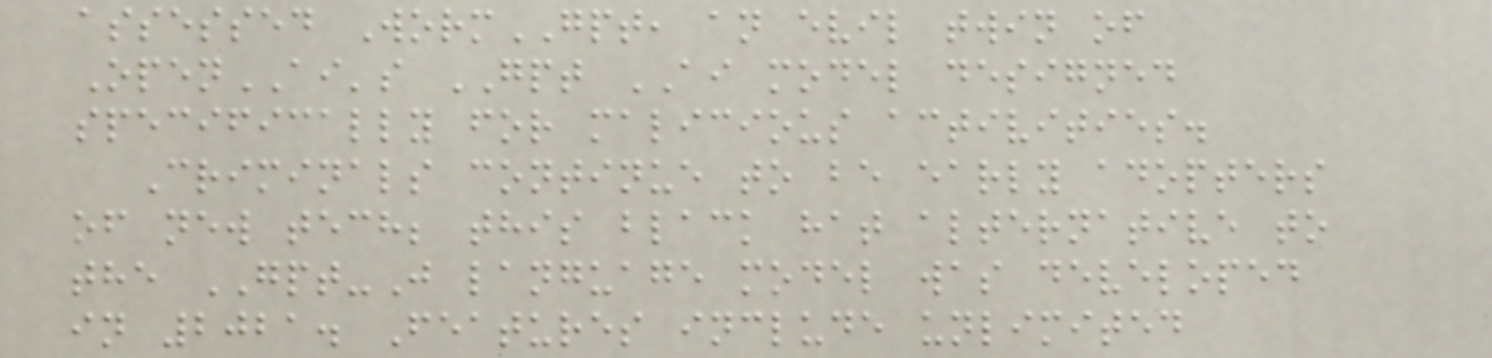assessed WormGPT, an evil twin of
OpenAI's GPT AI model designed
specifically for malicious activities.
Criminals continue to be early adopters
of new tech; this black hat alternative to
the GPT-J language model was developed
in 2021. Features include unlimited
